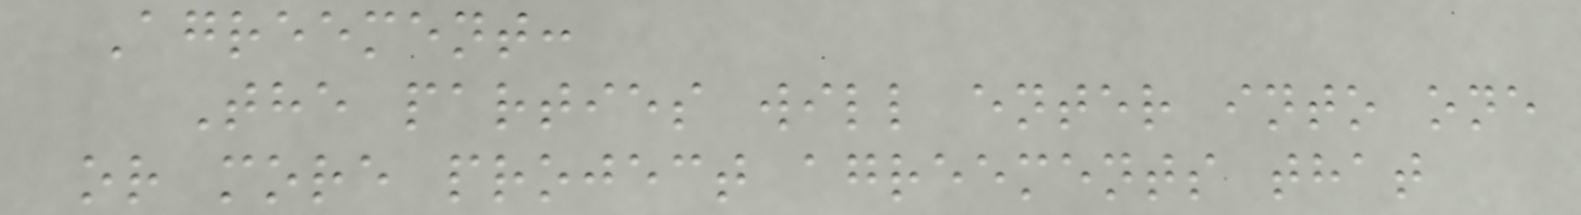Agreement:
The parties will enter into one
or more project agreements that
